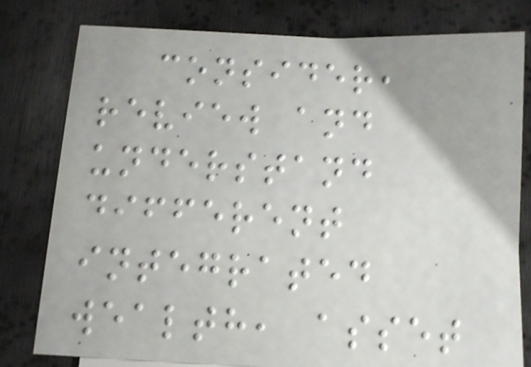consider,
review and
understand
different
integrated
wealth, asset
